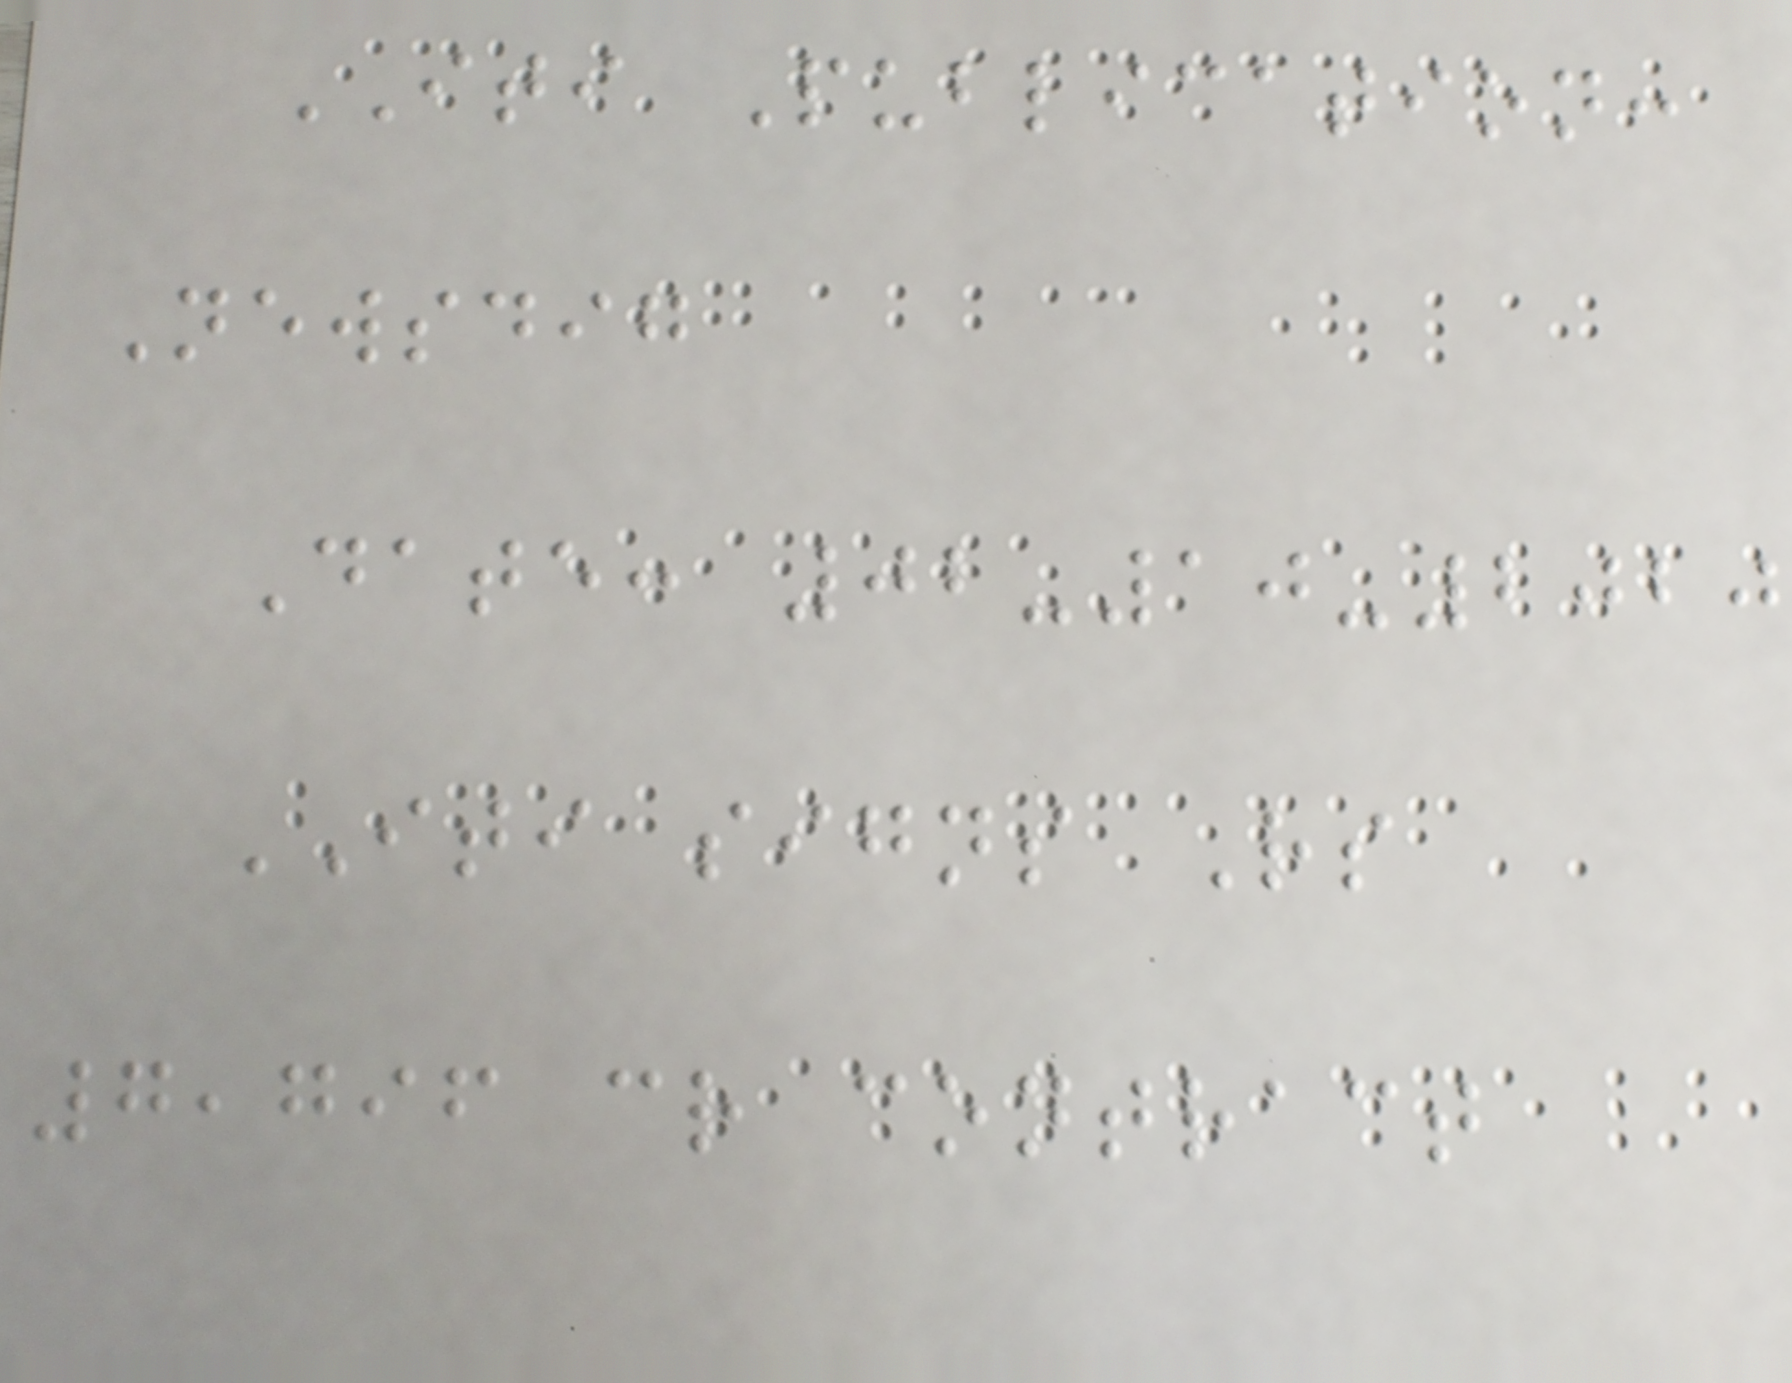ITI Publication:
Newsdig
Date: 02-10-2020
ITI signs Rs
7,796 cr contract
